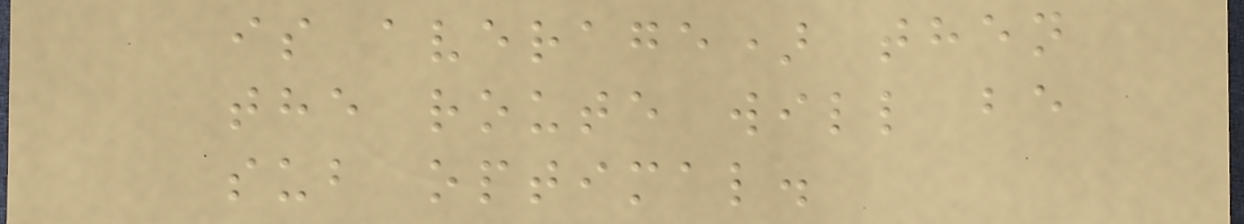is average) then
the route will be
sub optimal.
